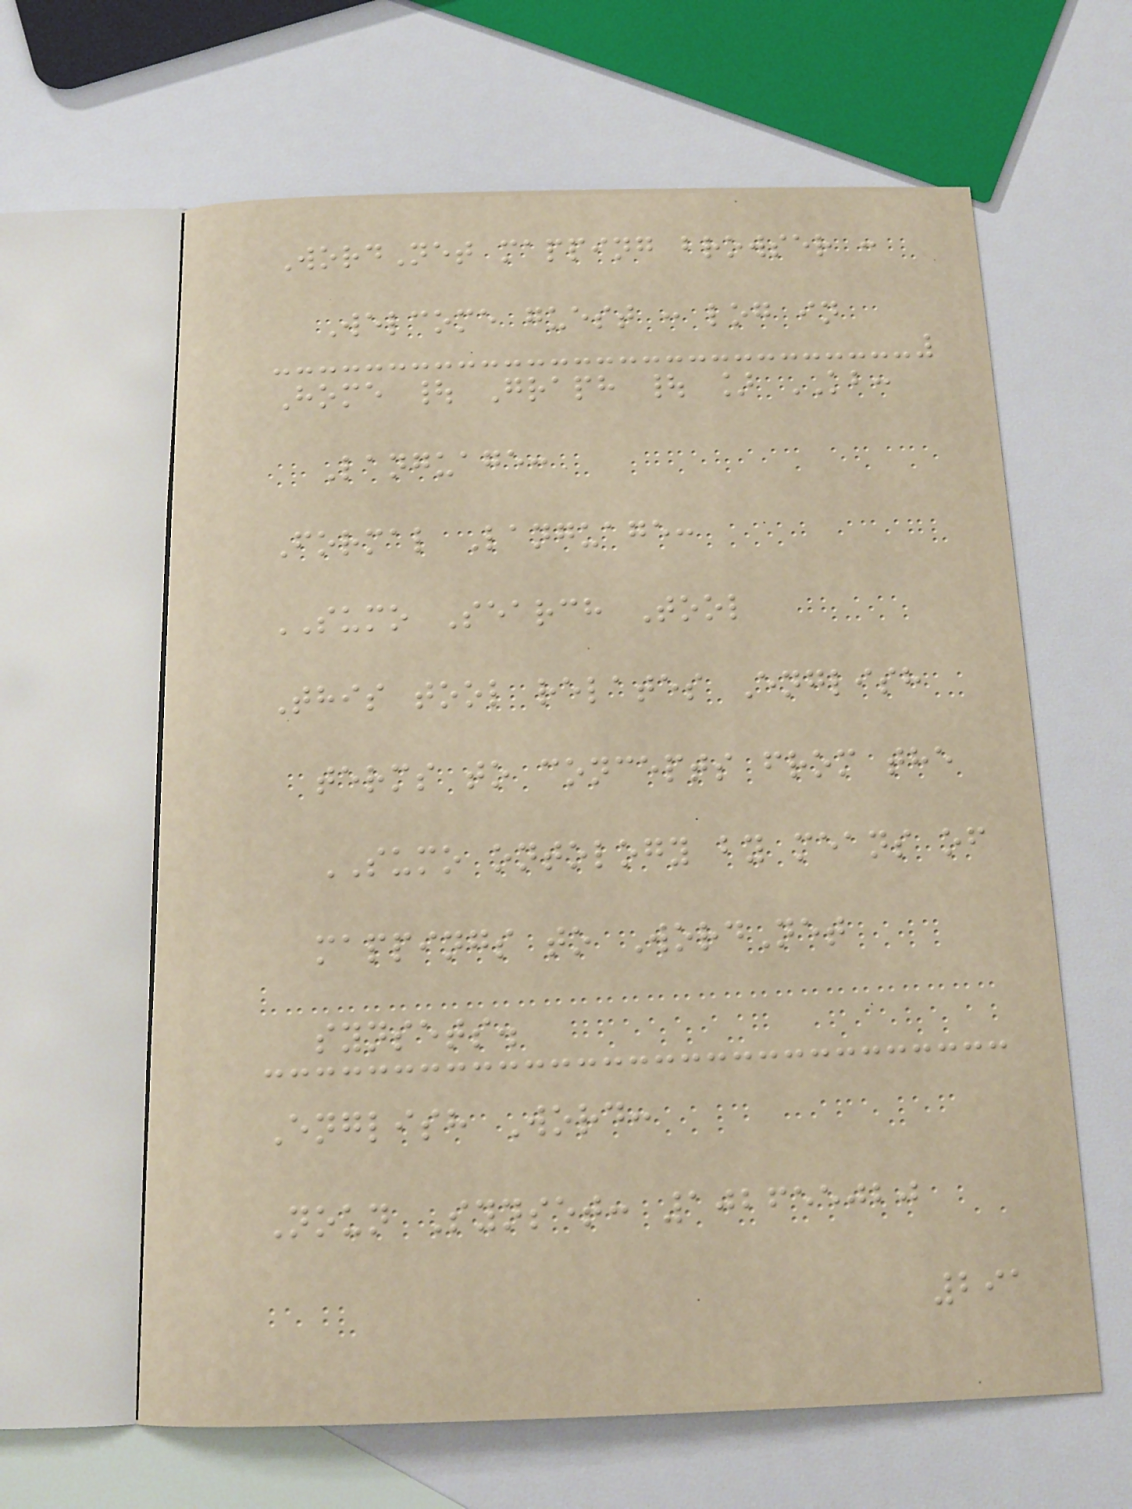WordNet mapping browser :
Welcome guest : log in
Home | Graph | ] KB:
Language:
Formal Language:
SUMO Search Tool
This tool relates English
terms to concepts from the
SUMO ontology by means of
mappings to WordNet
synsets.
English Word:
Noun Synset: 102655020
291
